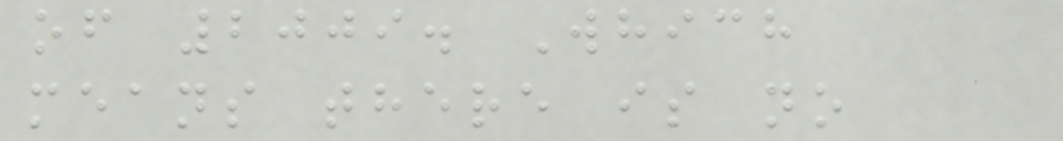of 2009. Which
means there is no
